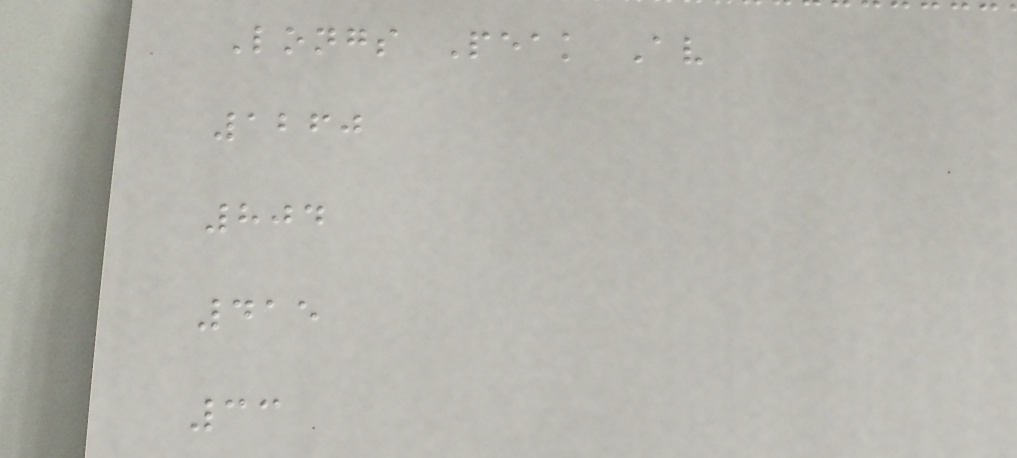Longs Peak Av
1260
804
415
33
